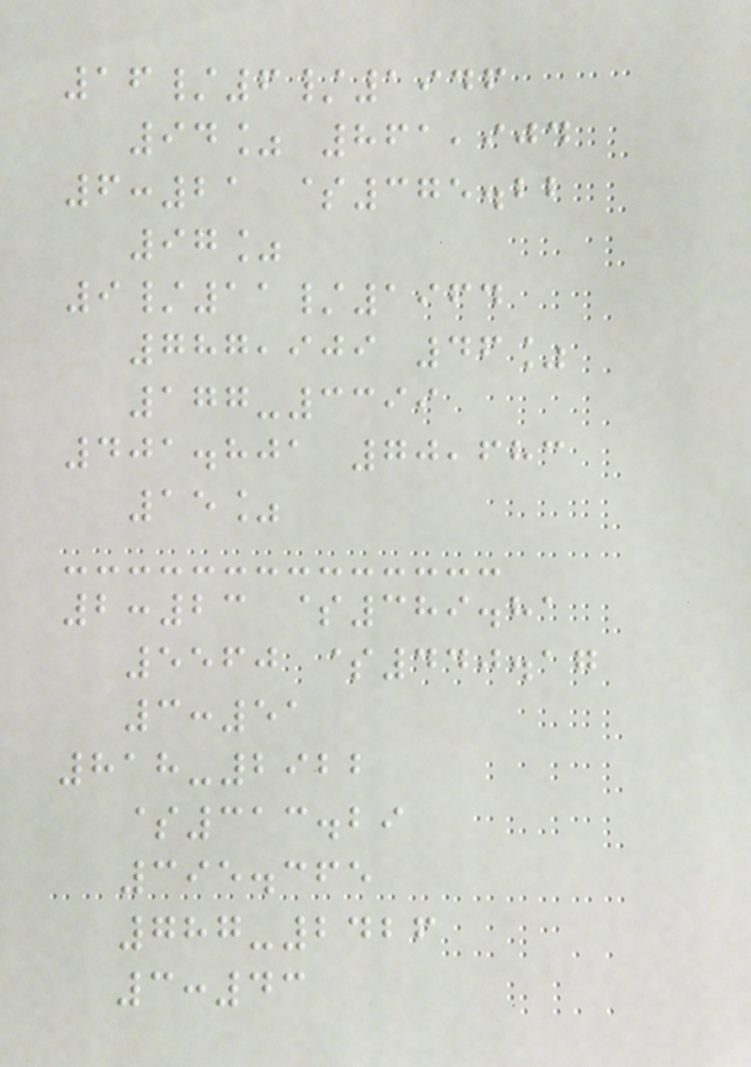16/6/1946
94% 861,904
6:21 $375.22
97%
9/11/1964
787,909 46%
177-3399
401.801 70,683
15%
2:23 $389.81
5560 $440.17
3:51
818-2922
$313.29
395.365
787-2426
3:43
